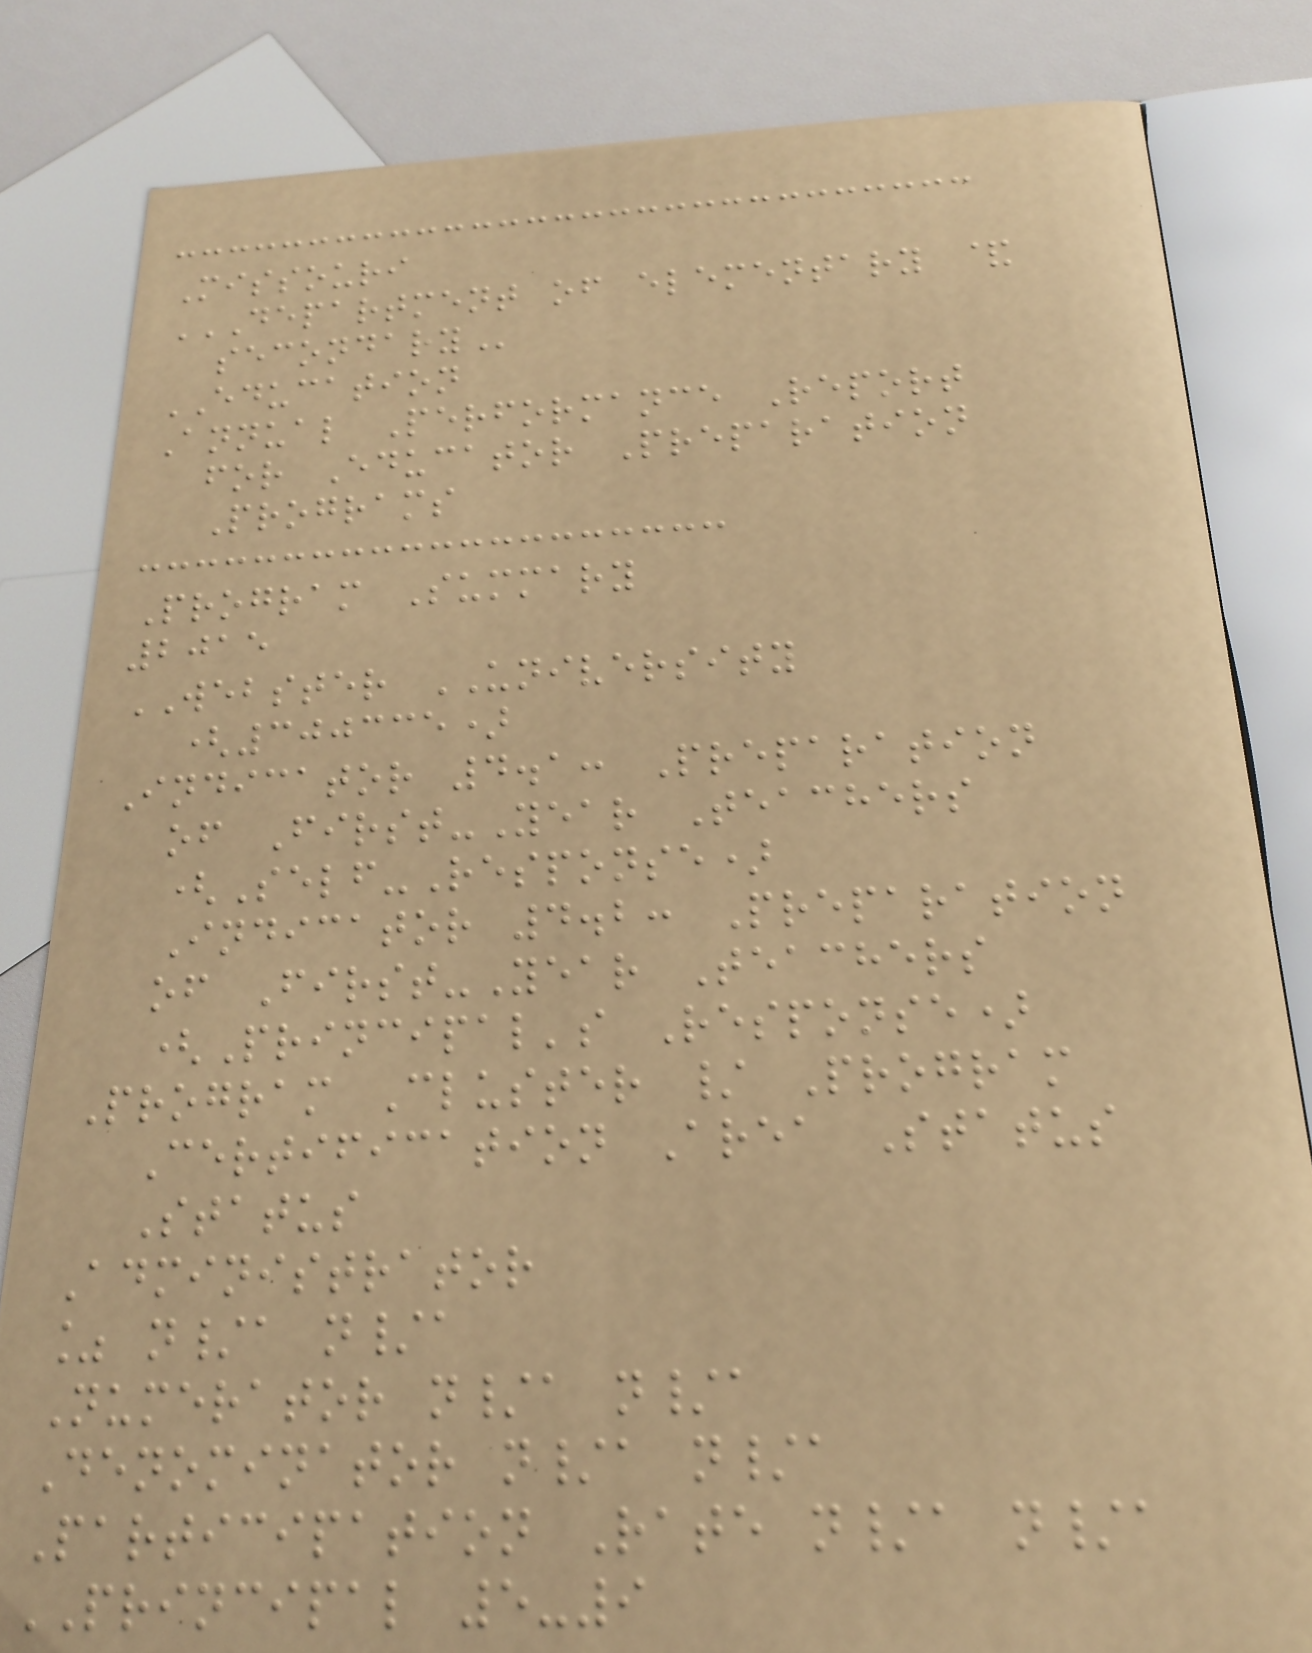Missouri
DEPARTMENT OF ELEMENTARY &
SECONDARY
EDUCATION
Annual Performance Report
for Educator Preparation
Programs
Program Summary
2015
WEBSTER UNIVERSITY
(300335)
Indicator 4.1: Preparation
of First-Year Teachers
(Self-Response)
Indicator 4.2: Preparation
of First-Year Teachers
(Principal's Response)
Program Cluster / Program
Certification Area Status
Status
Administrator
% n/a n/a
Numerator n/a n/a
Denominator n/a n/a
Participation Rate n/a n/a
PRINCIPAL 5-9
